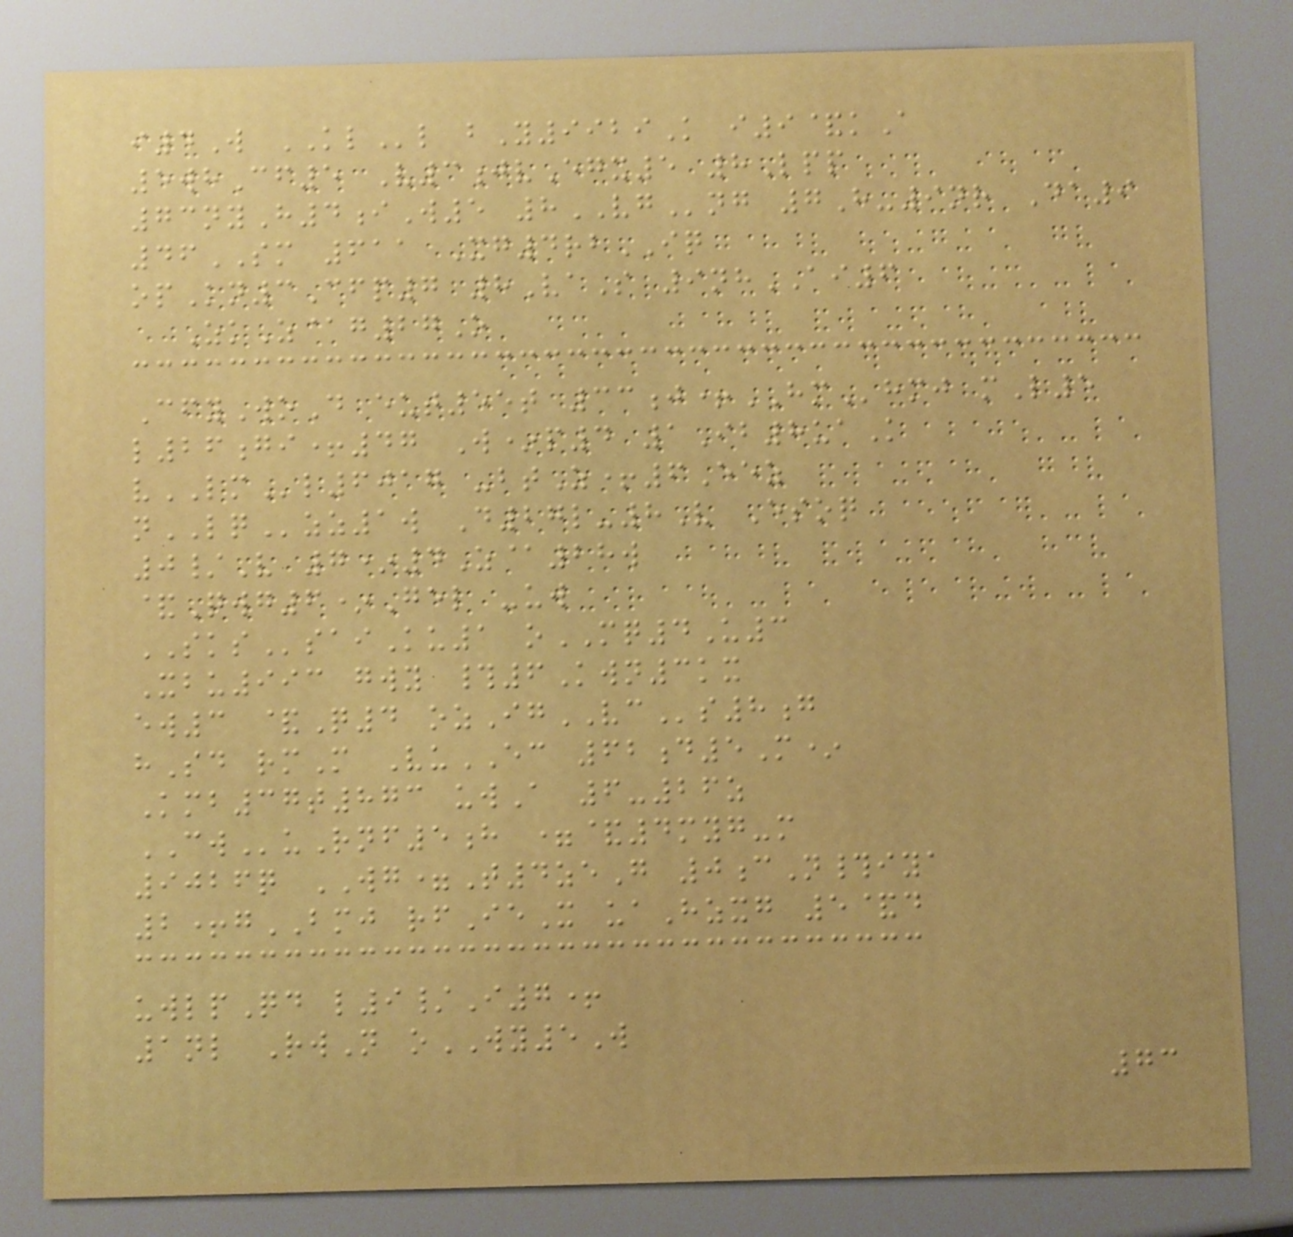i4W KLl bY9929K i9&kA
5whCf5 V3jvEgx5 8Lpp
73nyH4iW5 8VGng 7H-9nr Da9
46SM 611 Xg4rbIQ
opKn3Cfp7 8VaS 9nhAI6
ZkZ@g27O
CfyWoD eut55t 33j+HMhmj mL5
l26gi+47 W*p4 1Ib8uaK
vLMl6017 -btZ+6Eez
nLQzz1w D27l-8V Esoq
0/V 7*4Z@28w
&Qwg6*Gel -uw
SKSsaiKu1 oMQ4U3
Xbu993 gwy #6Kwn3kx
ew3 &Q4 ozIgVCs8g
hSd rmM VuEC 62d5M*
Kmb37t873 uwA 6-26z
CWuRnf5h =&4myg-m
9026q WG=T4zeG 0cN#iya
2+gBMJ rfIeX uaHzxg 5&d
uwlpQd l9/I7+
1nl RwN oWY5W
73
